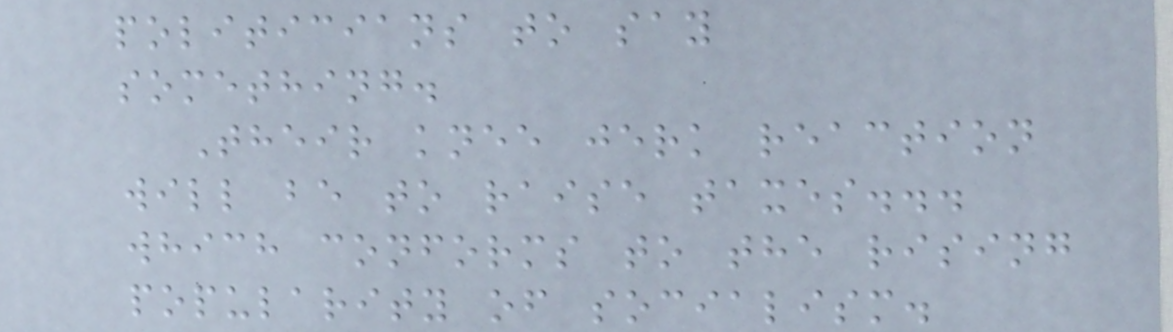politicians to say
something.
Their knee jerk reaction
will be to raise taxes...
which conforms to the rising
popularity of socialism.
